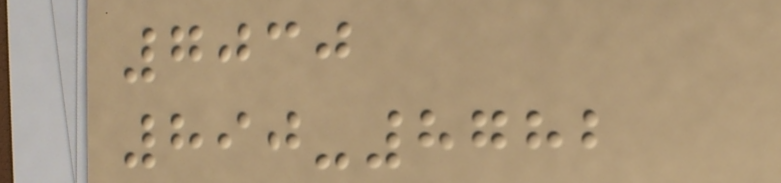7030
890-8782
